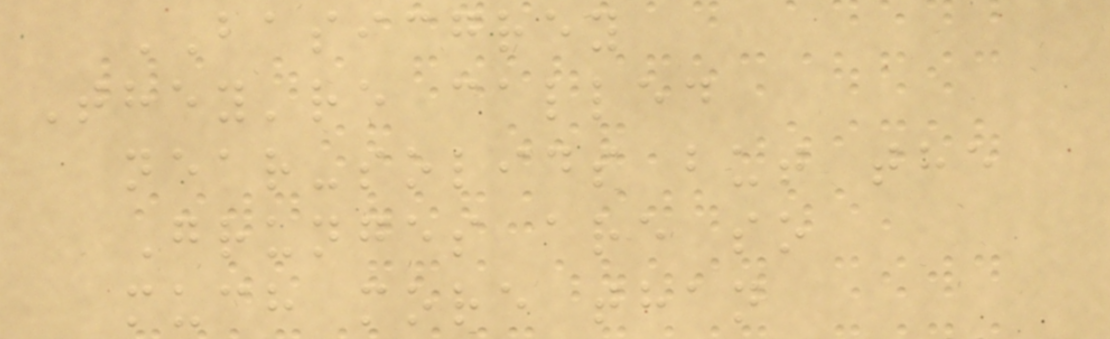BASICGREY
They're called
near-solids but the
Grunges are so
much more than
